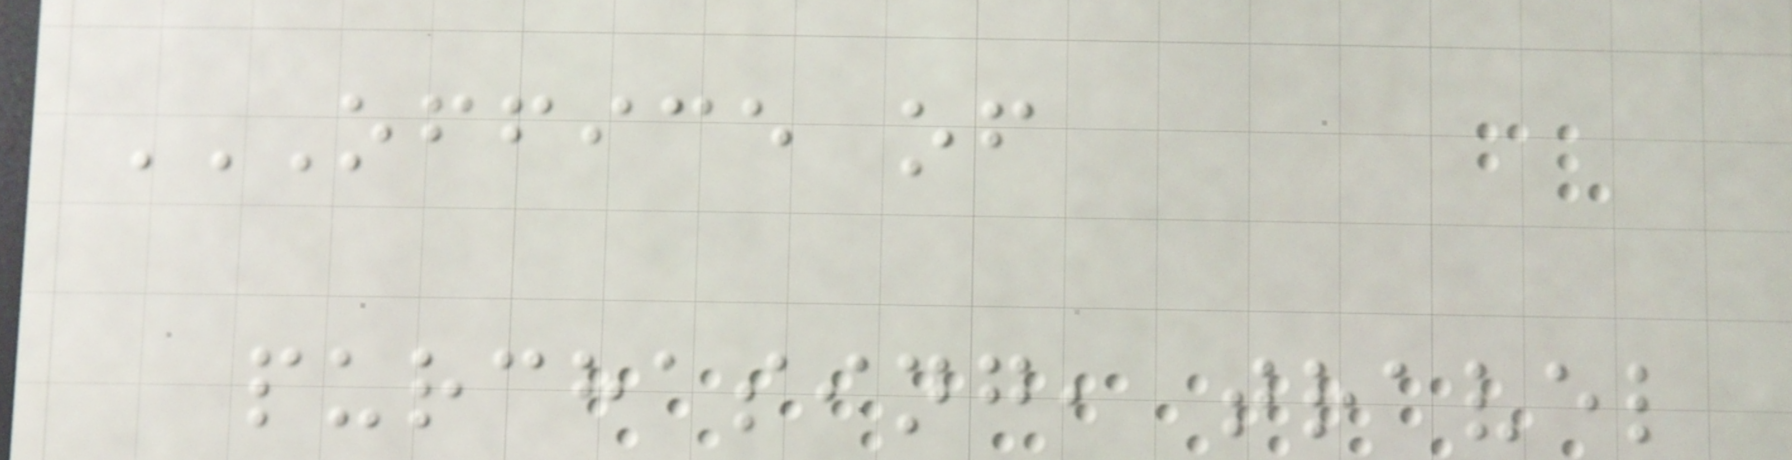OFFICE OF
PURCHASING, TRAVEL
